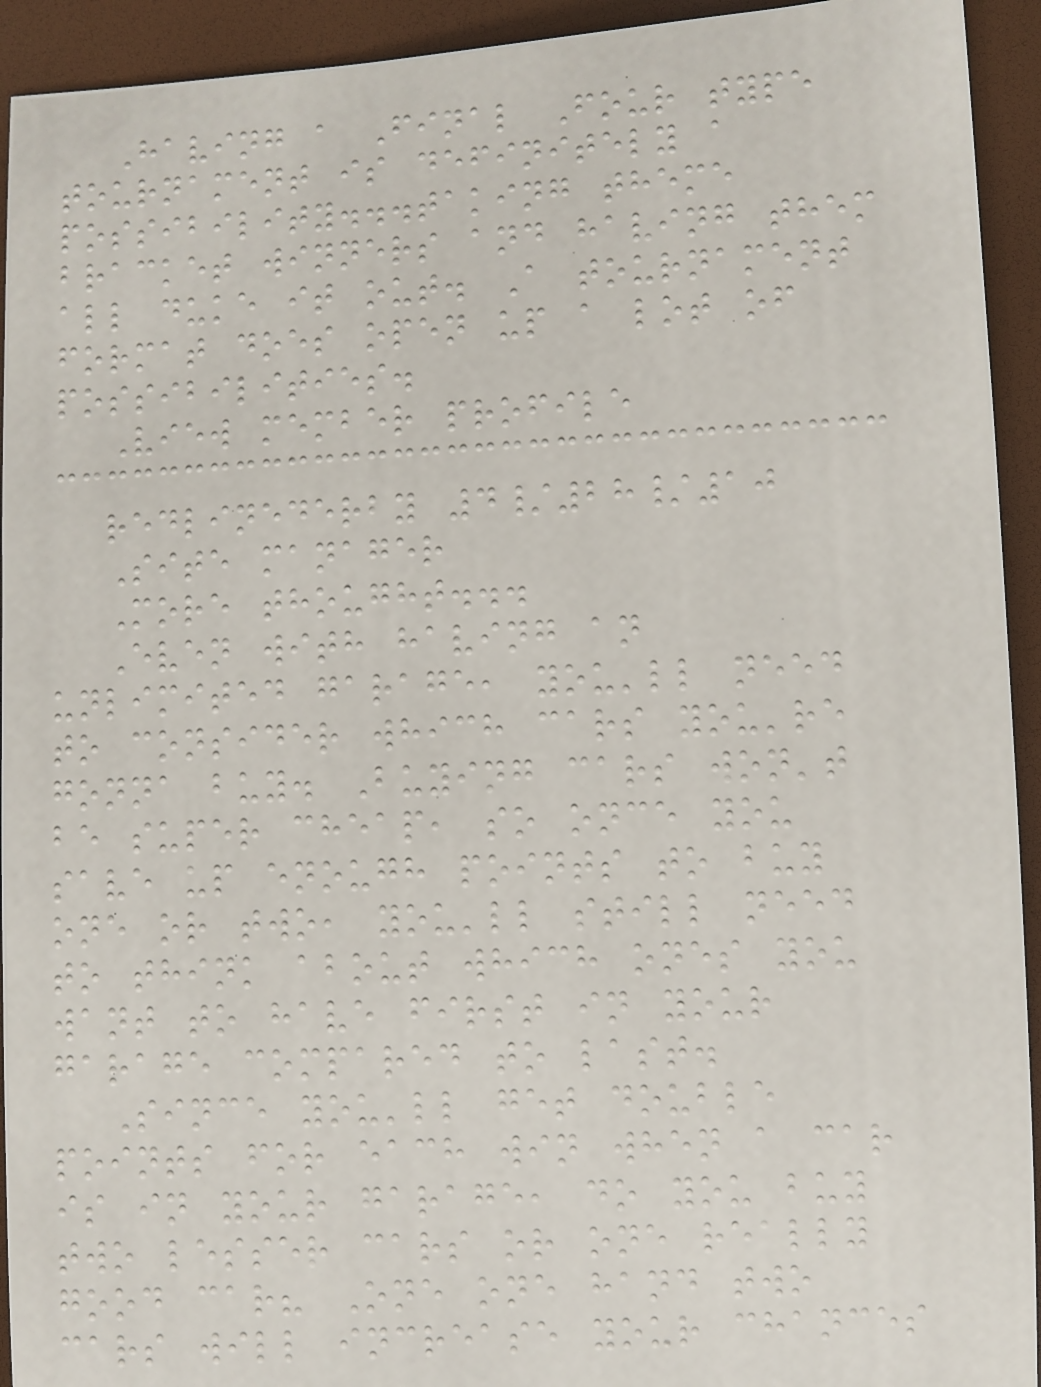Having a Final Four type
tournament is definitely a
possibility...taking theme
bracket winners and having them
all duke it out. A tournament
format does open up a lot of
possibilities.
View member profile
redlinederby 4/28/10
Site manager
More thought...
Even with having an
unlimited garage, you'll need
to consider which cars you're
gonna buy. Buying cars won't
be super cheap, so once you
save up enough points to buy
one or two, you'll still need
to think about which ones you
want to have first in your
garage compared to last.
Since you'll get double
points for each win when a car
is in your garage, do you buy
two lesser cars or one really
good car? One one hand two
cars will increase your chances
